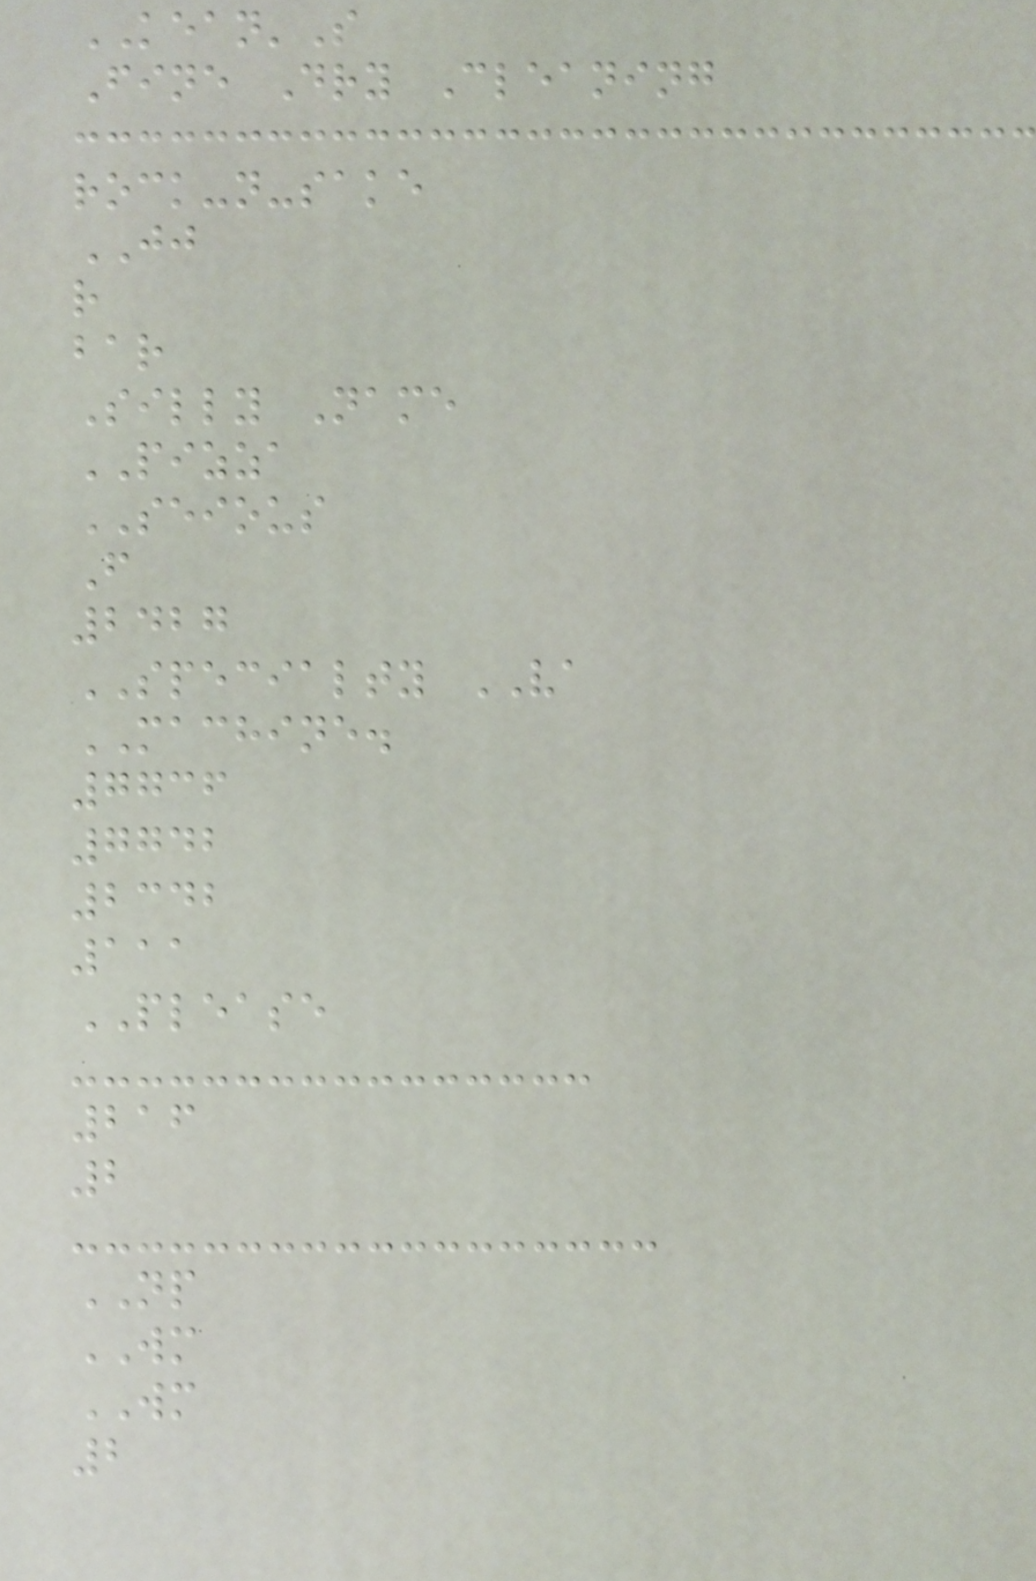KEAN'S
Fine Dry Cleaning
rock-n-sake
JJ
r
bar
Silly Name
PIZZA
SEIOUS
F
2427
SPECIALTY VA
MACHINE.
7736
7742
2342
111
PLEASE
216
2
NP
WM
WM
2
